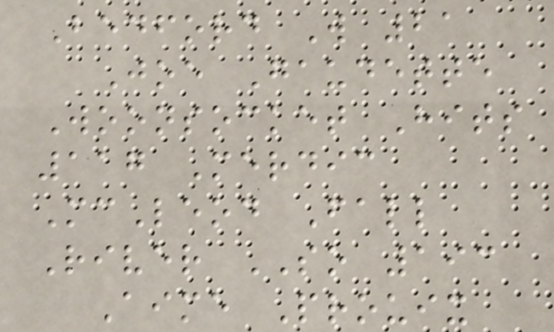Bedford W 21
Joe Gaudette
Woonsocket Hits
117 Merdic
McLeod Fall
River SO 193
Aime Prouix
